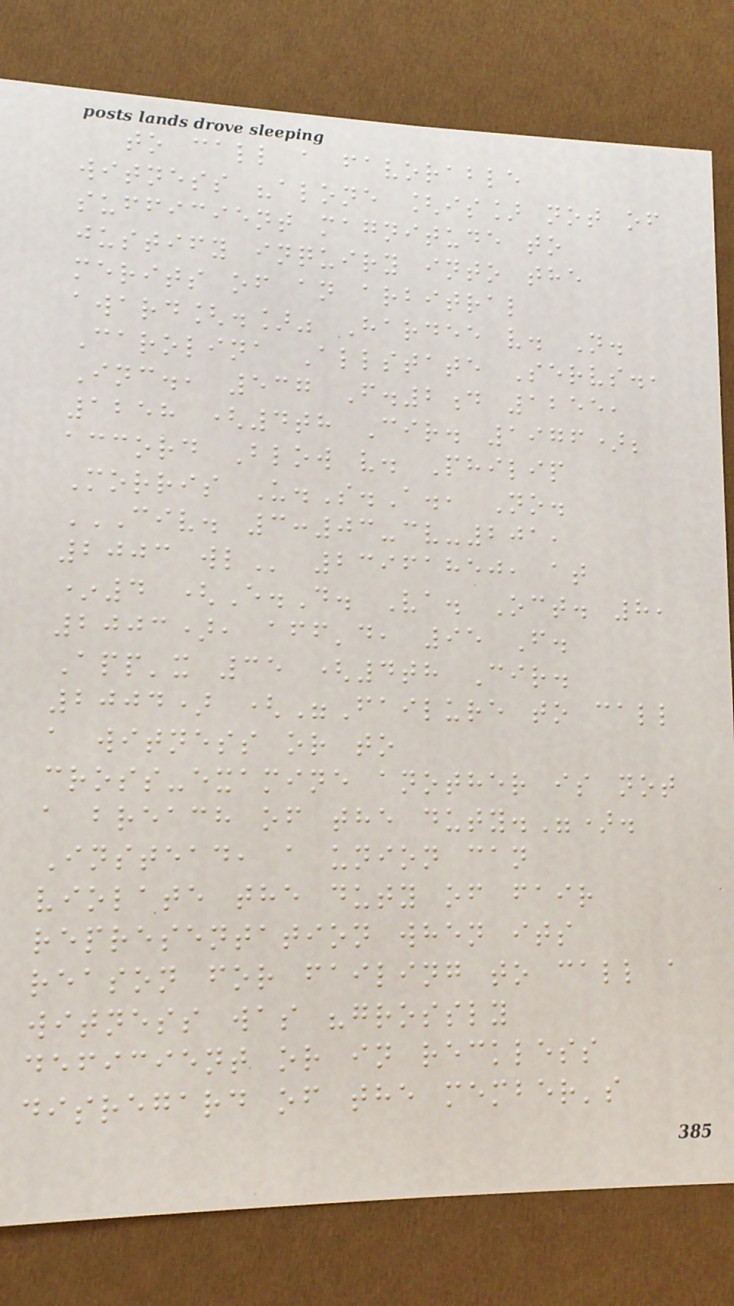to call a favorable
witness "alone [is] not of
sufficient magnitude to
justify inquiry into the
merits of an arbitral
award[.]" Hardee v. N.
Carolina Allstate Servs.,
Inc., 537 F.2d 1255,
1258 (4th Cir. 1976);
accord Blow v. Philip
Morris U.S.A., No.
CIV. 3:03-CV-201,
2003 WL 23961850, at
*4 (E.D. Va. Oct. 8,
2003), aff'd, 95 F.
App'x 35 (4th Cir.
2004) ("Failure to call
a witness or to
cross-examine another is not
a breach of the duty.").
Instead, a union can
violate the duty of fair
representation when its
reason for failing to call a
witness was "grossly
deficient or in reckless
disregard of the member's
